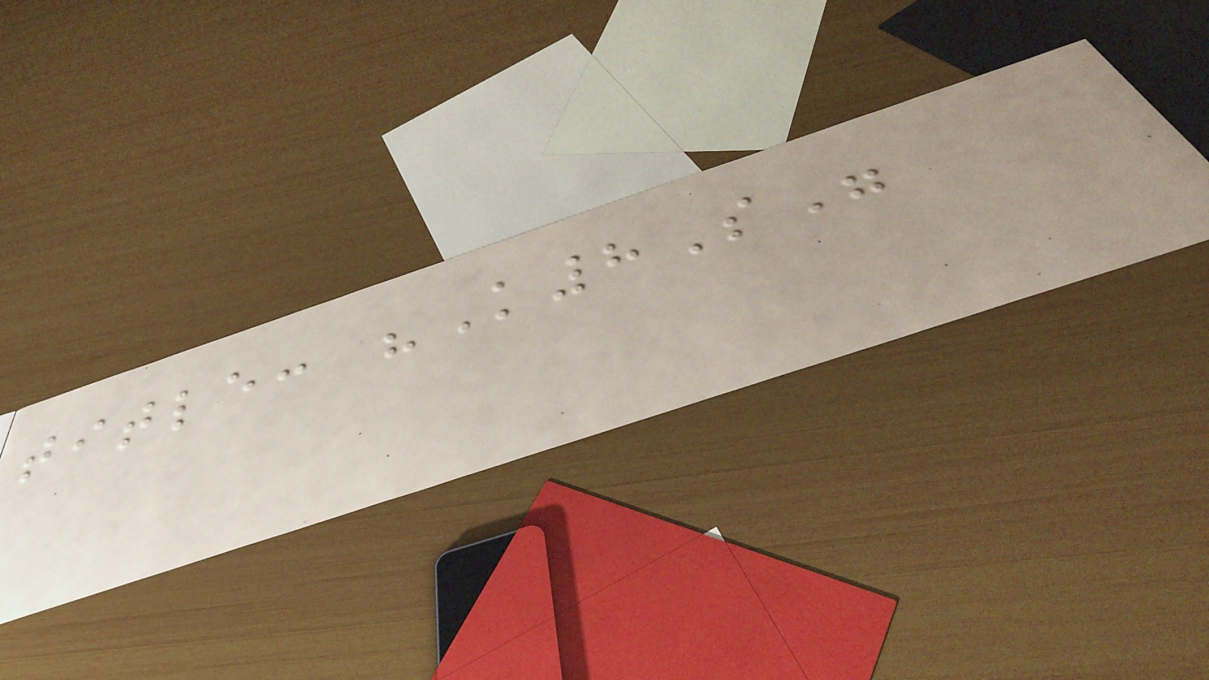title: "K8S"
